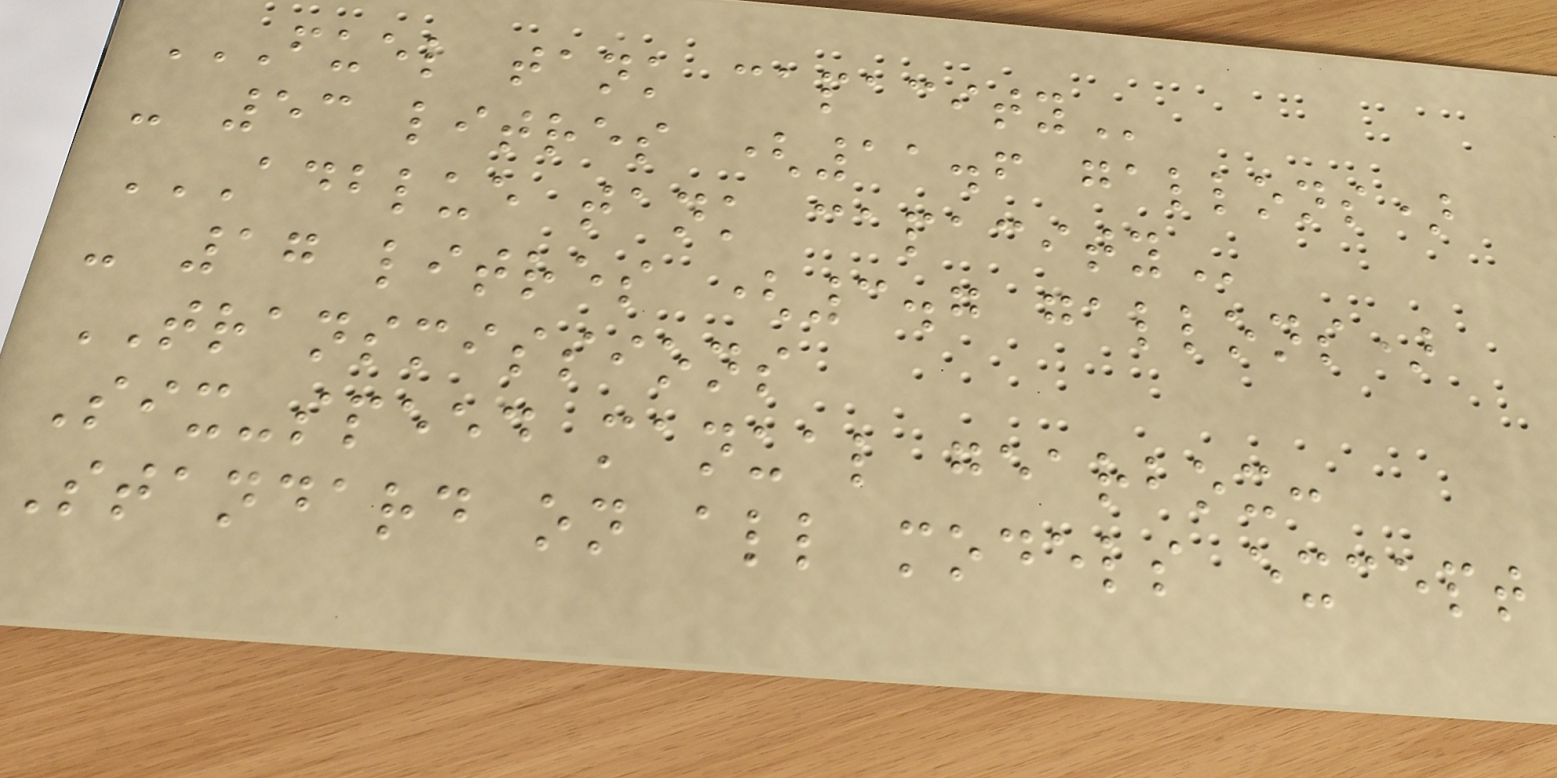FUEL TANK CAPACITY
- 53 litres (11.6 gallons)
ADBLUE TANK CAPACITY
- 17 litres (3.7 gallons)
TRANSMISSIONS
Six-speed manual gearbox:
Standard on all models except
